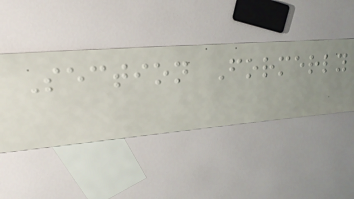Section Formerly
